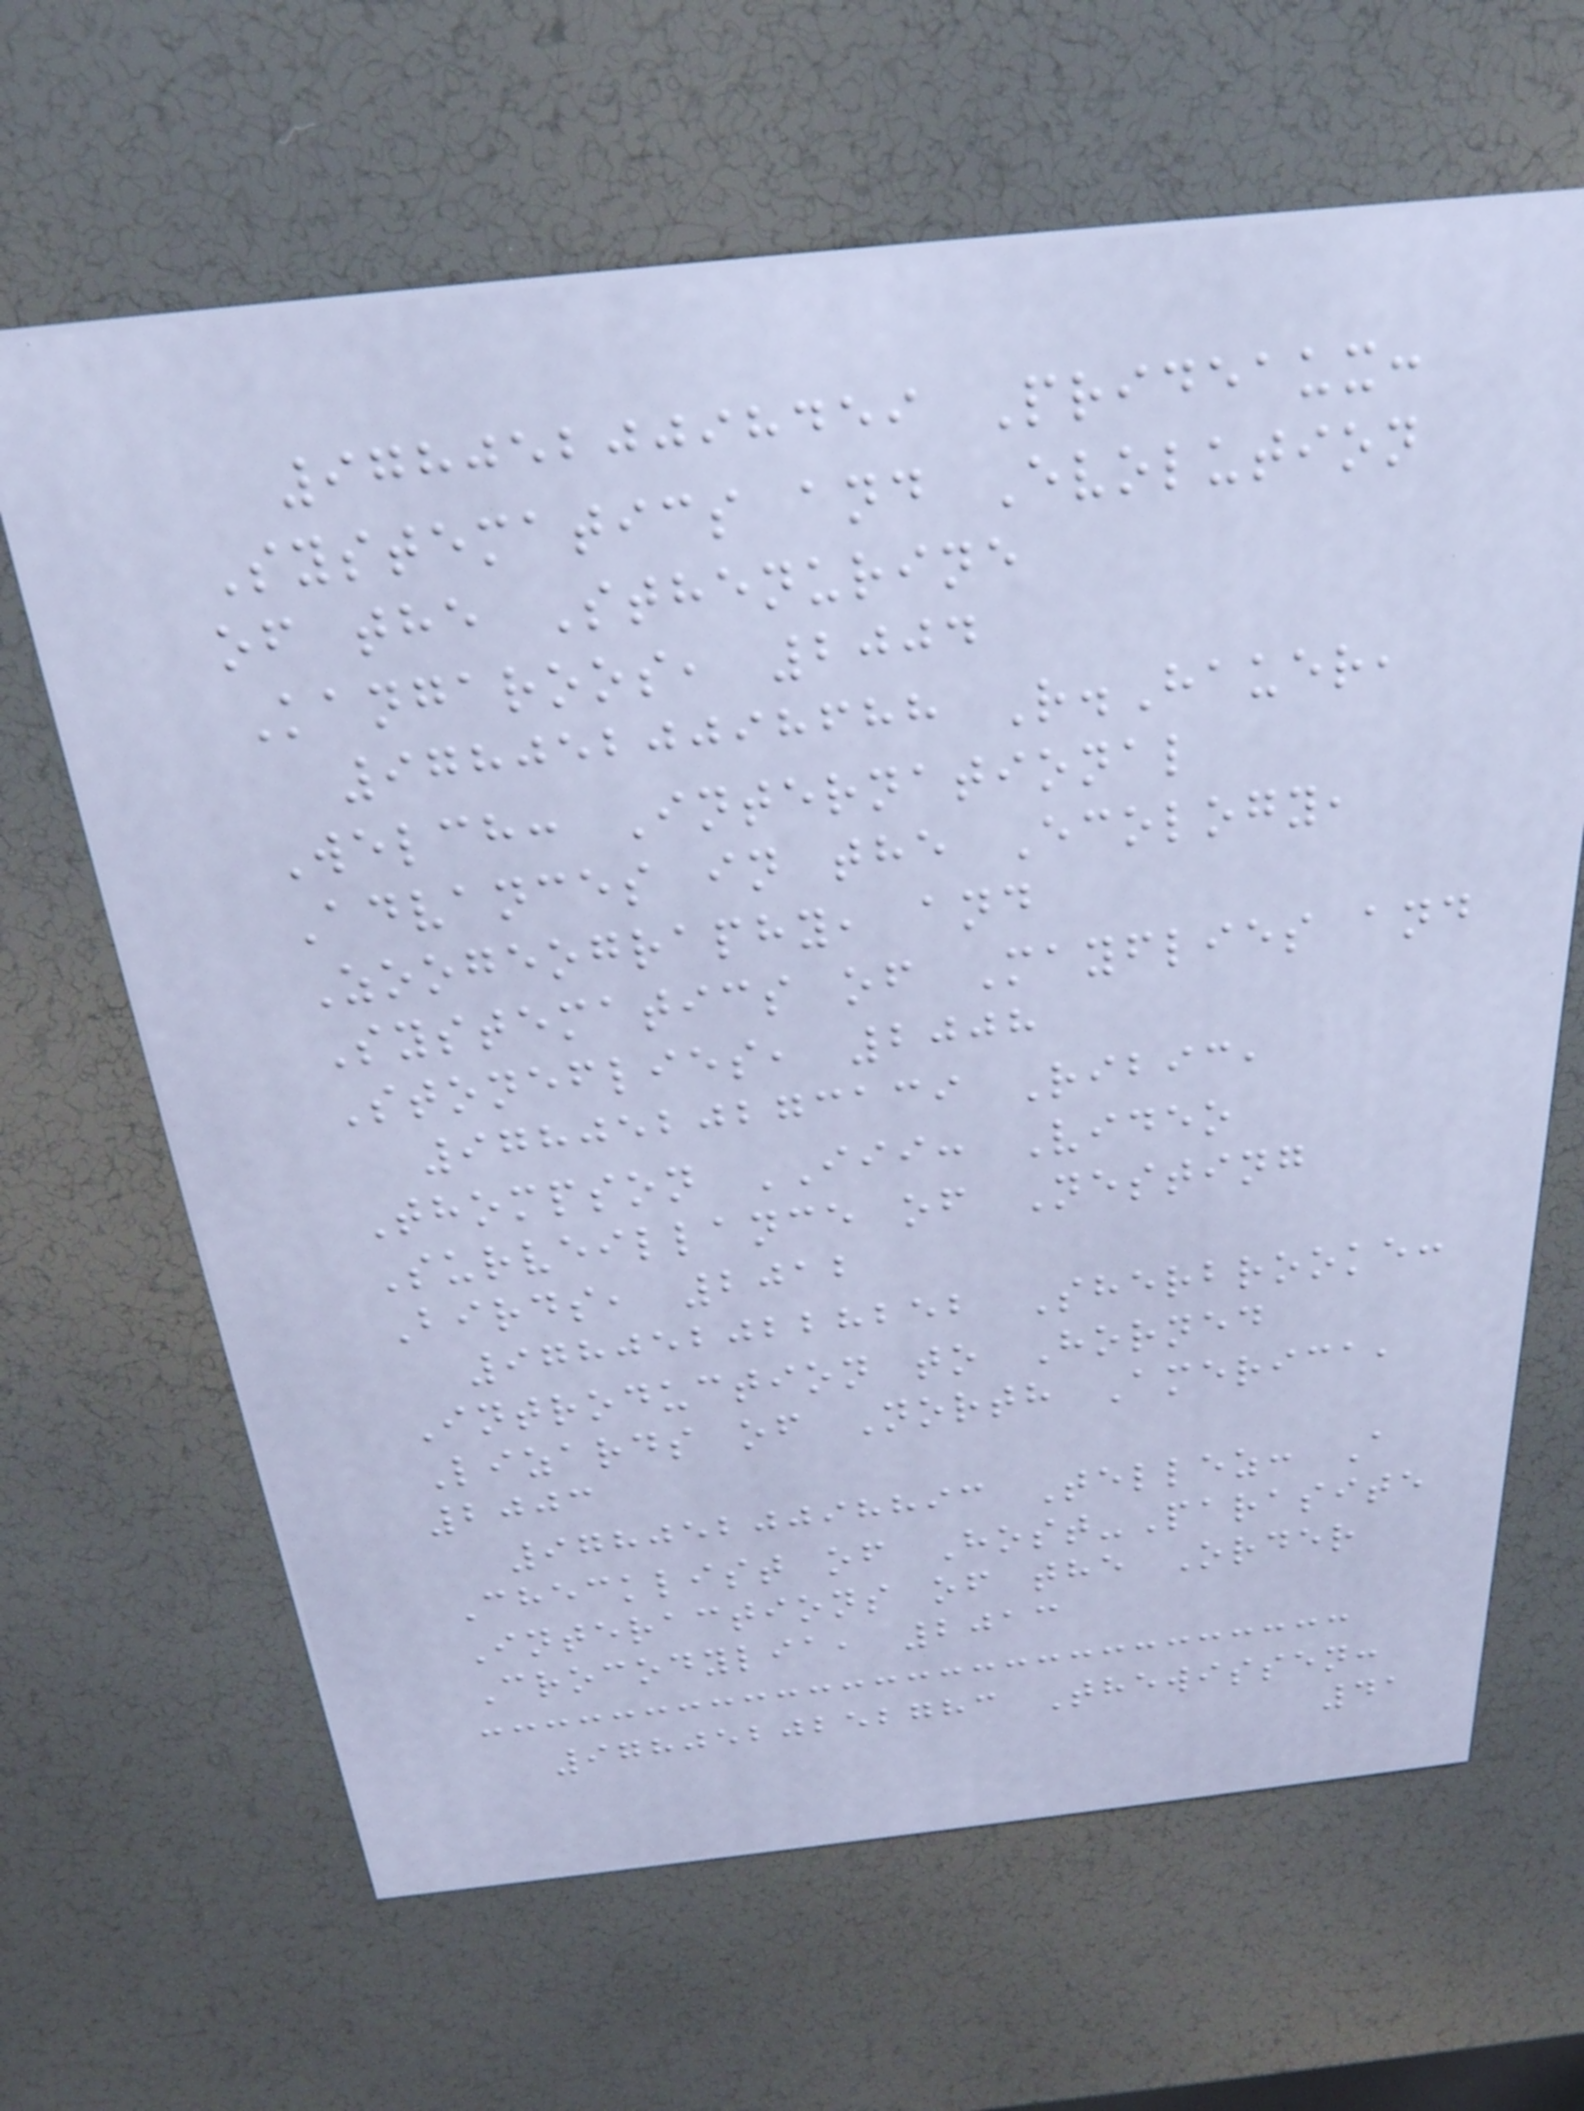9780520098459 Prideaux:
Systematics and Evolution
of the Sthenurine
Kangaroos, 2004
9780520098688 R.Hauer,
Welch: International
Advances in the Ecology,
Zoogeography, and
Systematics of Mayflies and
Stoneflies, 2008
9780520273139 Ribic,
Thompson III: Video
Surveillance of Nesting
Birds, 2012
9780520228252 Sherbrooke:
Introduction to Horned
Lizards of North America,
2003
9780520098893 Tellez: A
Checklist of Host-Parasite
Interactions of the Order
Crocodylia, 2013
9780520252783 Thewissen:
41
